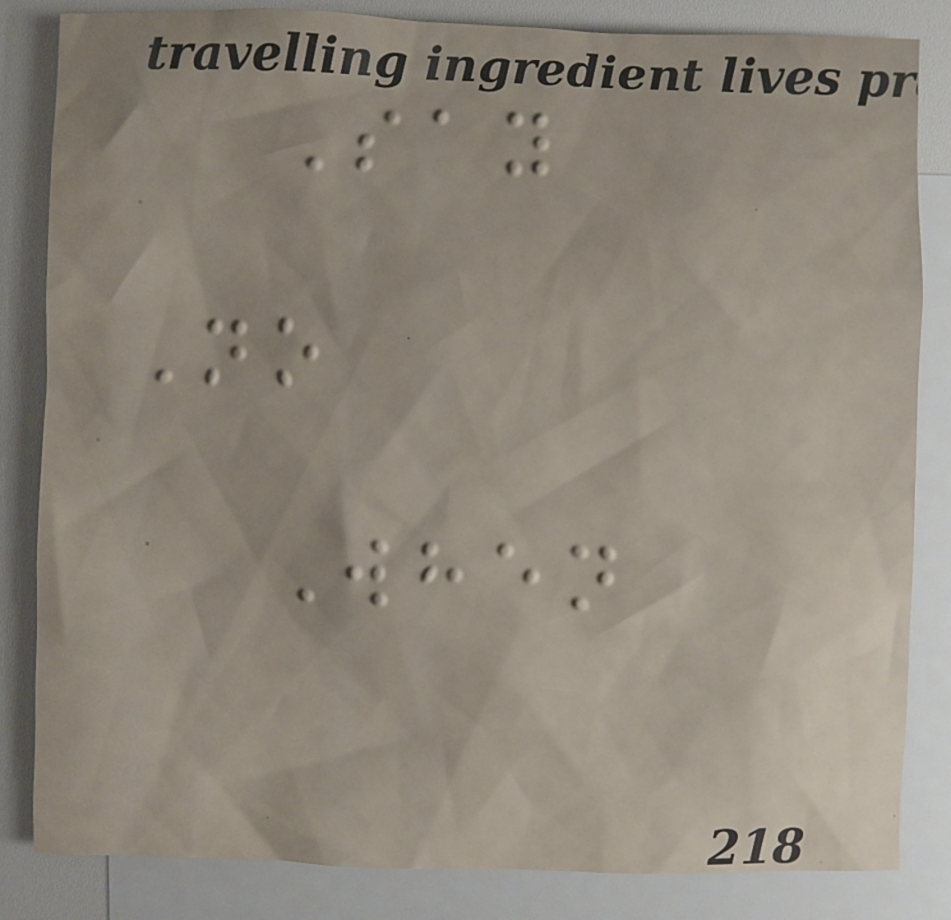Say
No
When
